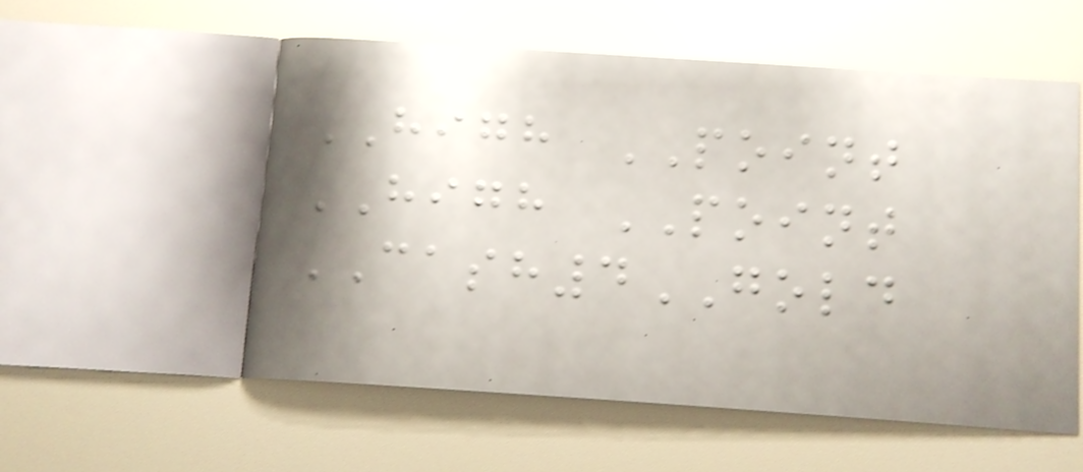HIGH POINT
HIGH POINT
CASH4GOLD
